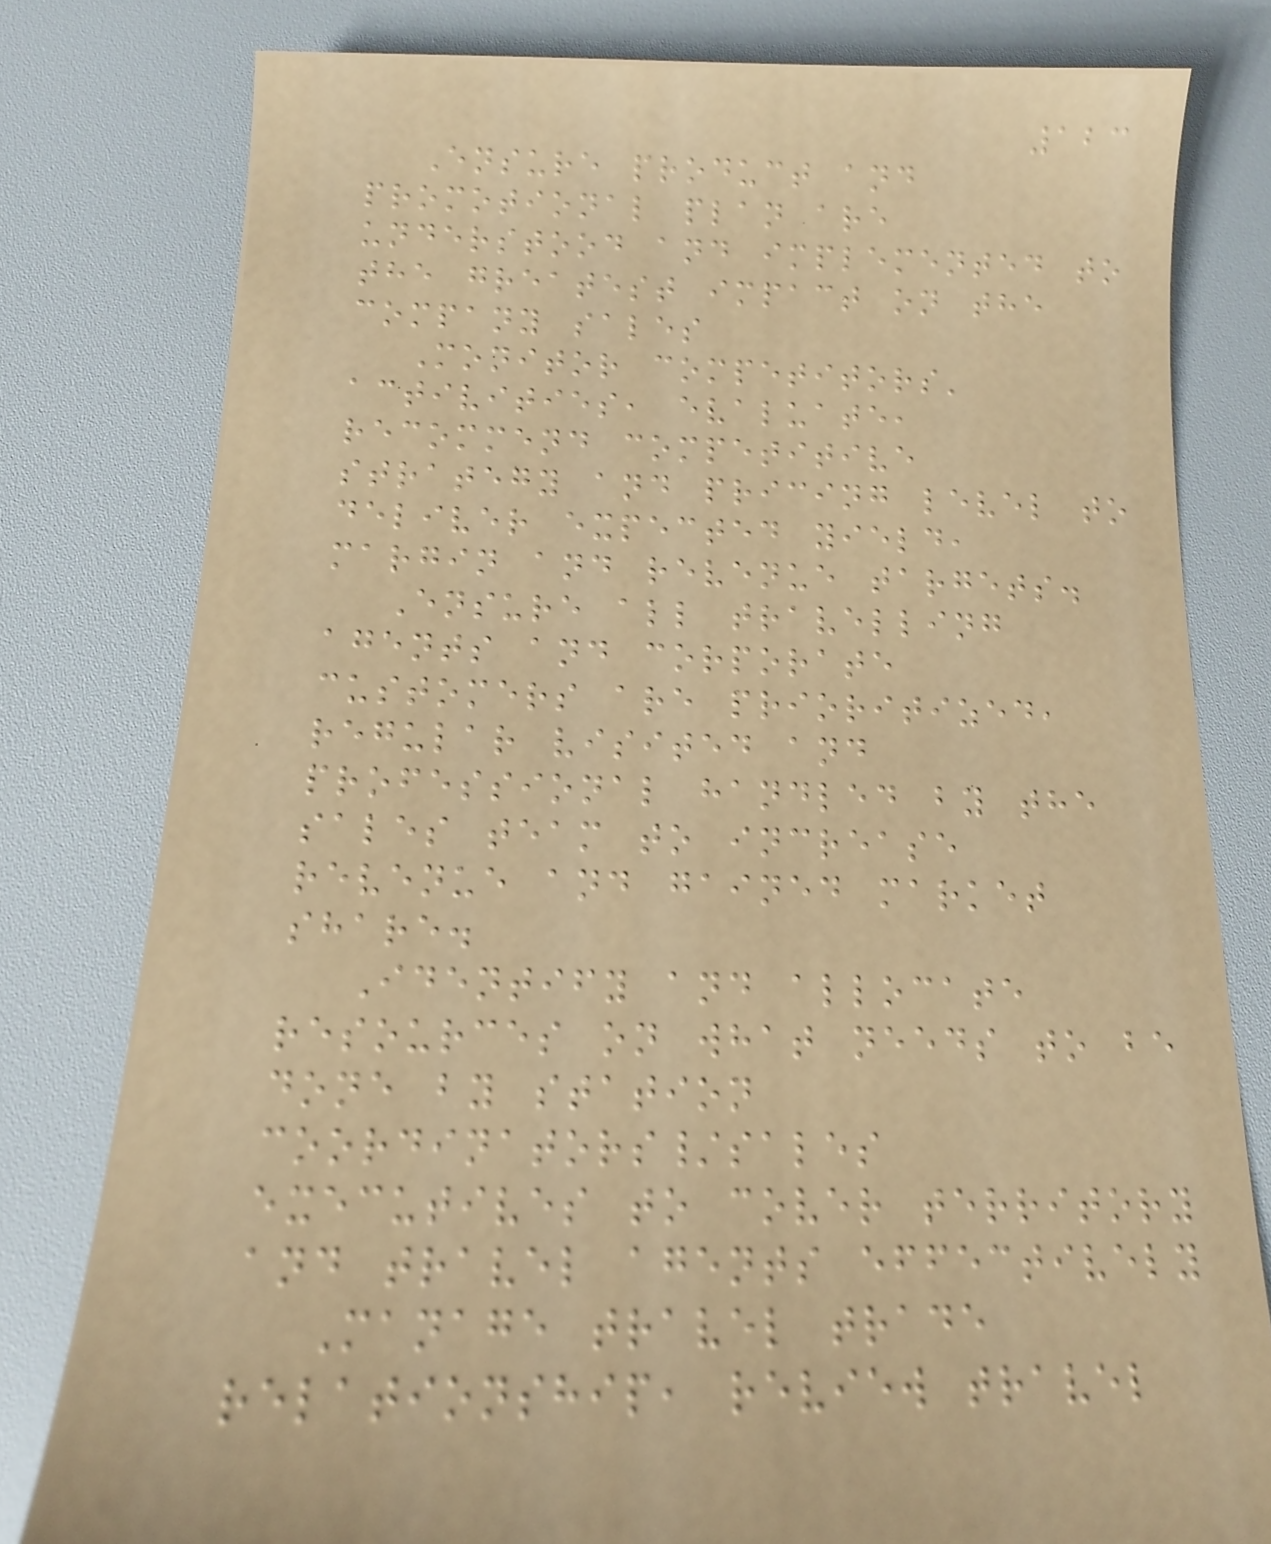123
Ensure product and
promotional plan are
understood and implemented to
the greatest impact on the
company sales
Monitor competitors'
activities, evaluate,
recommend competitive
strategy and pricing level to
deliver expected yield,
margin and revenue targets.
Ensure all travelling
agents and corporate
customers are prioritized,
regular visited and
professional handled by the
sales team to increase
revenue and gained market
share.
Identify and allocate
resources on what needs to be
done by station
coordinators/sales
executives to cover territory
and travel agents effectively
Manage travel trade
relationship, review travel
